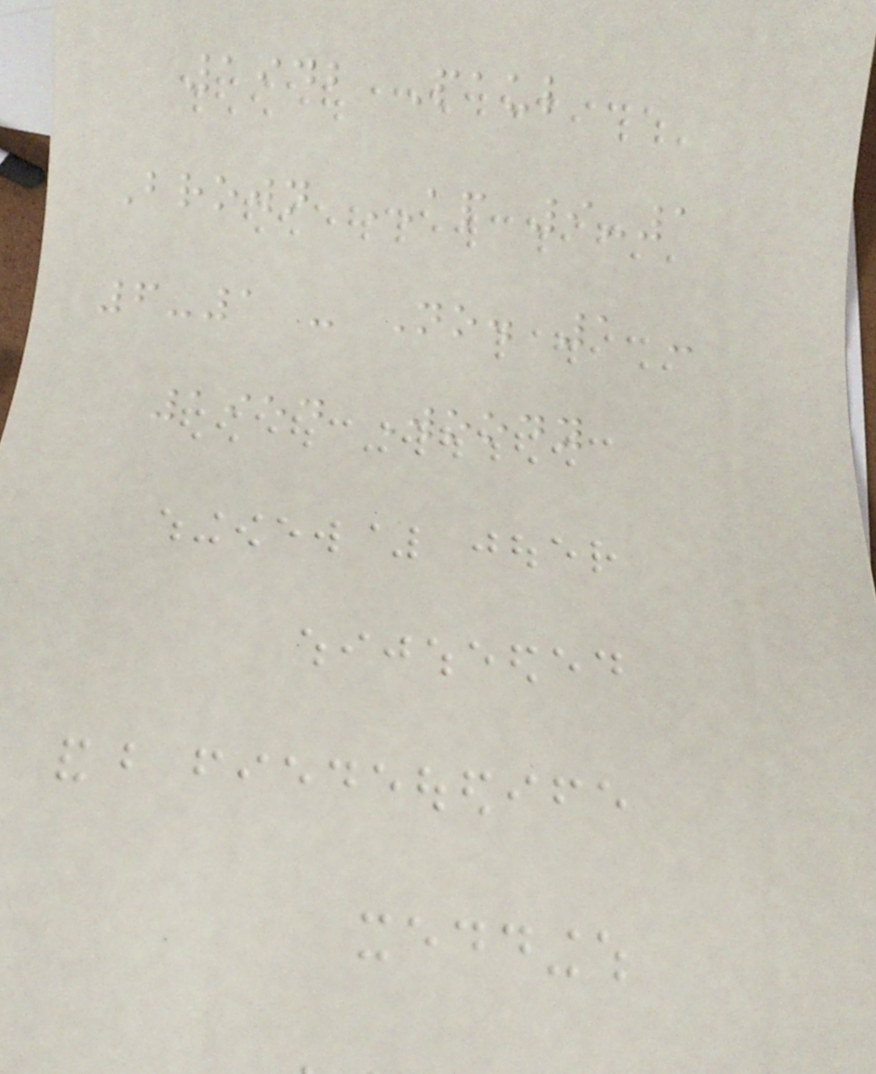1942 Paul
Brown AP 9-1
6-1 - No. 1 -
1954 Woody
